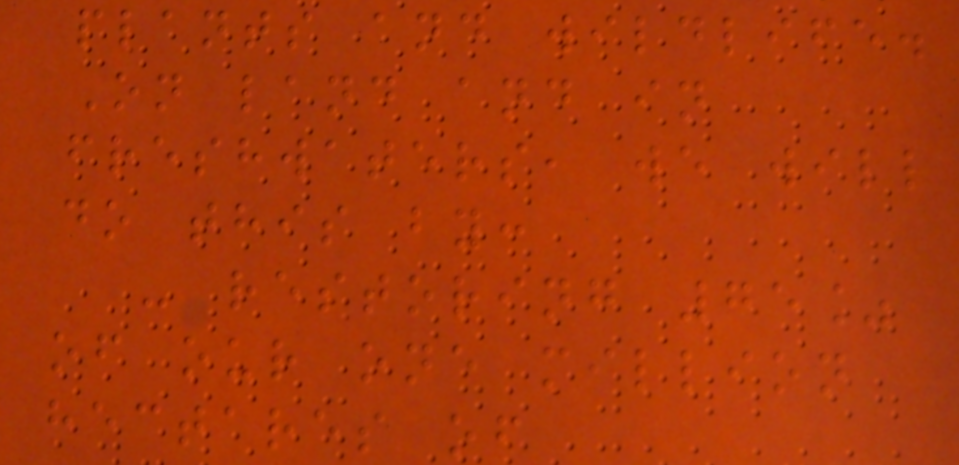plants and wildlife.
On land and in
freshwaters, we will
do this by:
- restoring 75%
of our one million
hectares of
